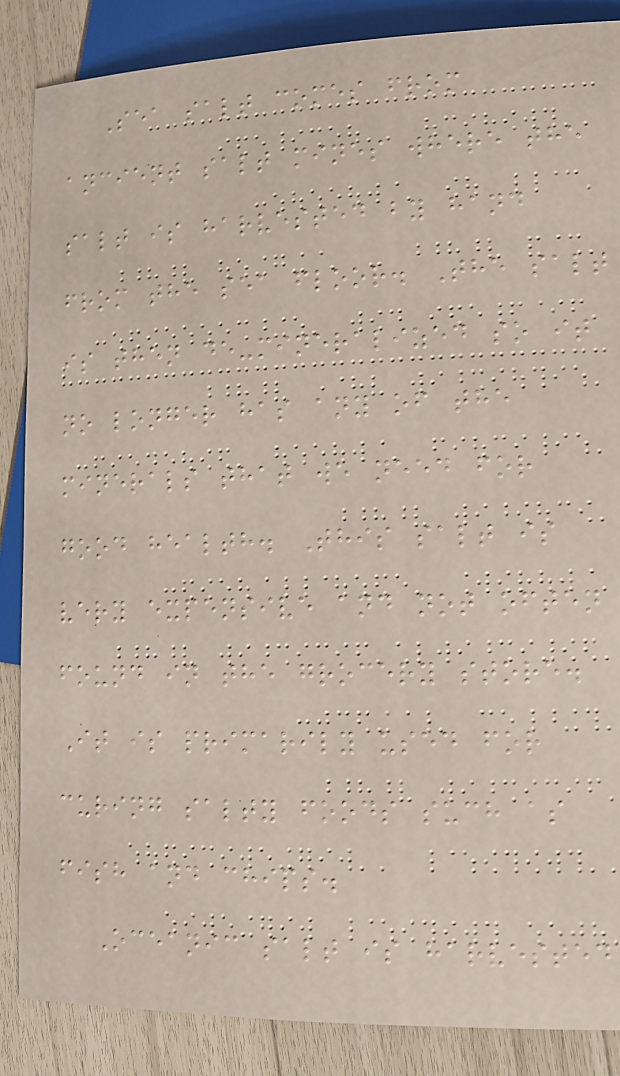Sea salt comes from
ancient salt mines where the
salt is harvested by hand
from the sea floor. The salt
is then de-mineralized so it
no longer has any of the
minerals that we need for
good health. This salt is
very expensive and not often
found in the grocery store.
It is primarily used for
curing salty foods such as
fish and chips.
Oceanic salt is harvested
